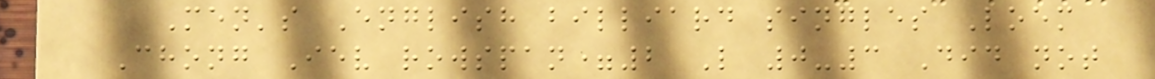Men's English billiard singles Loem
Chong Iev rowspan=2 L 0-3 Did not
